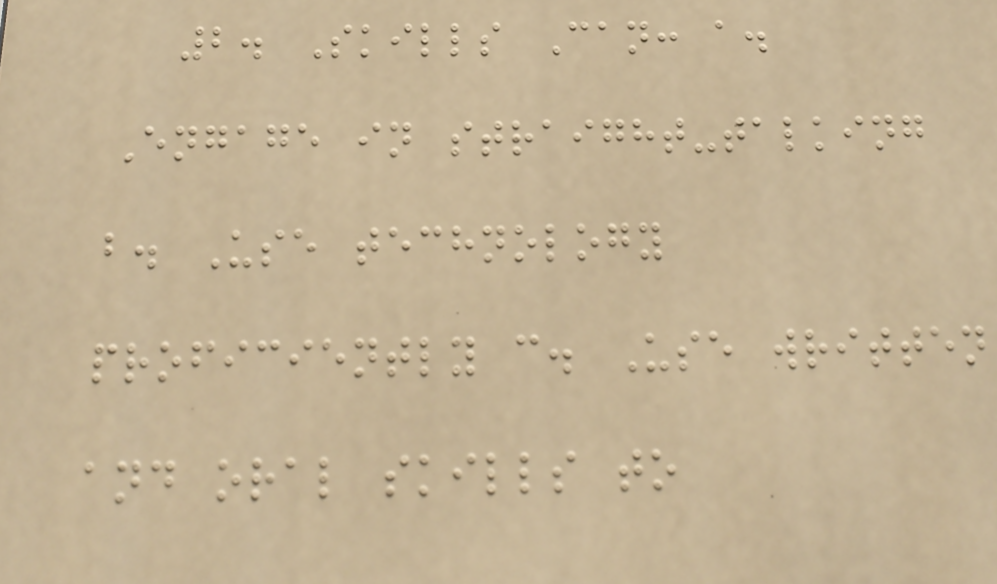2. Skills Can: a.
Engage in straight-talking
b. Use technology
proficiently c. Use written
and oral skills to
